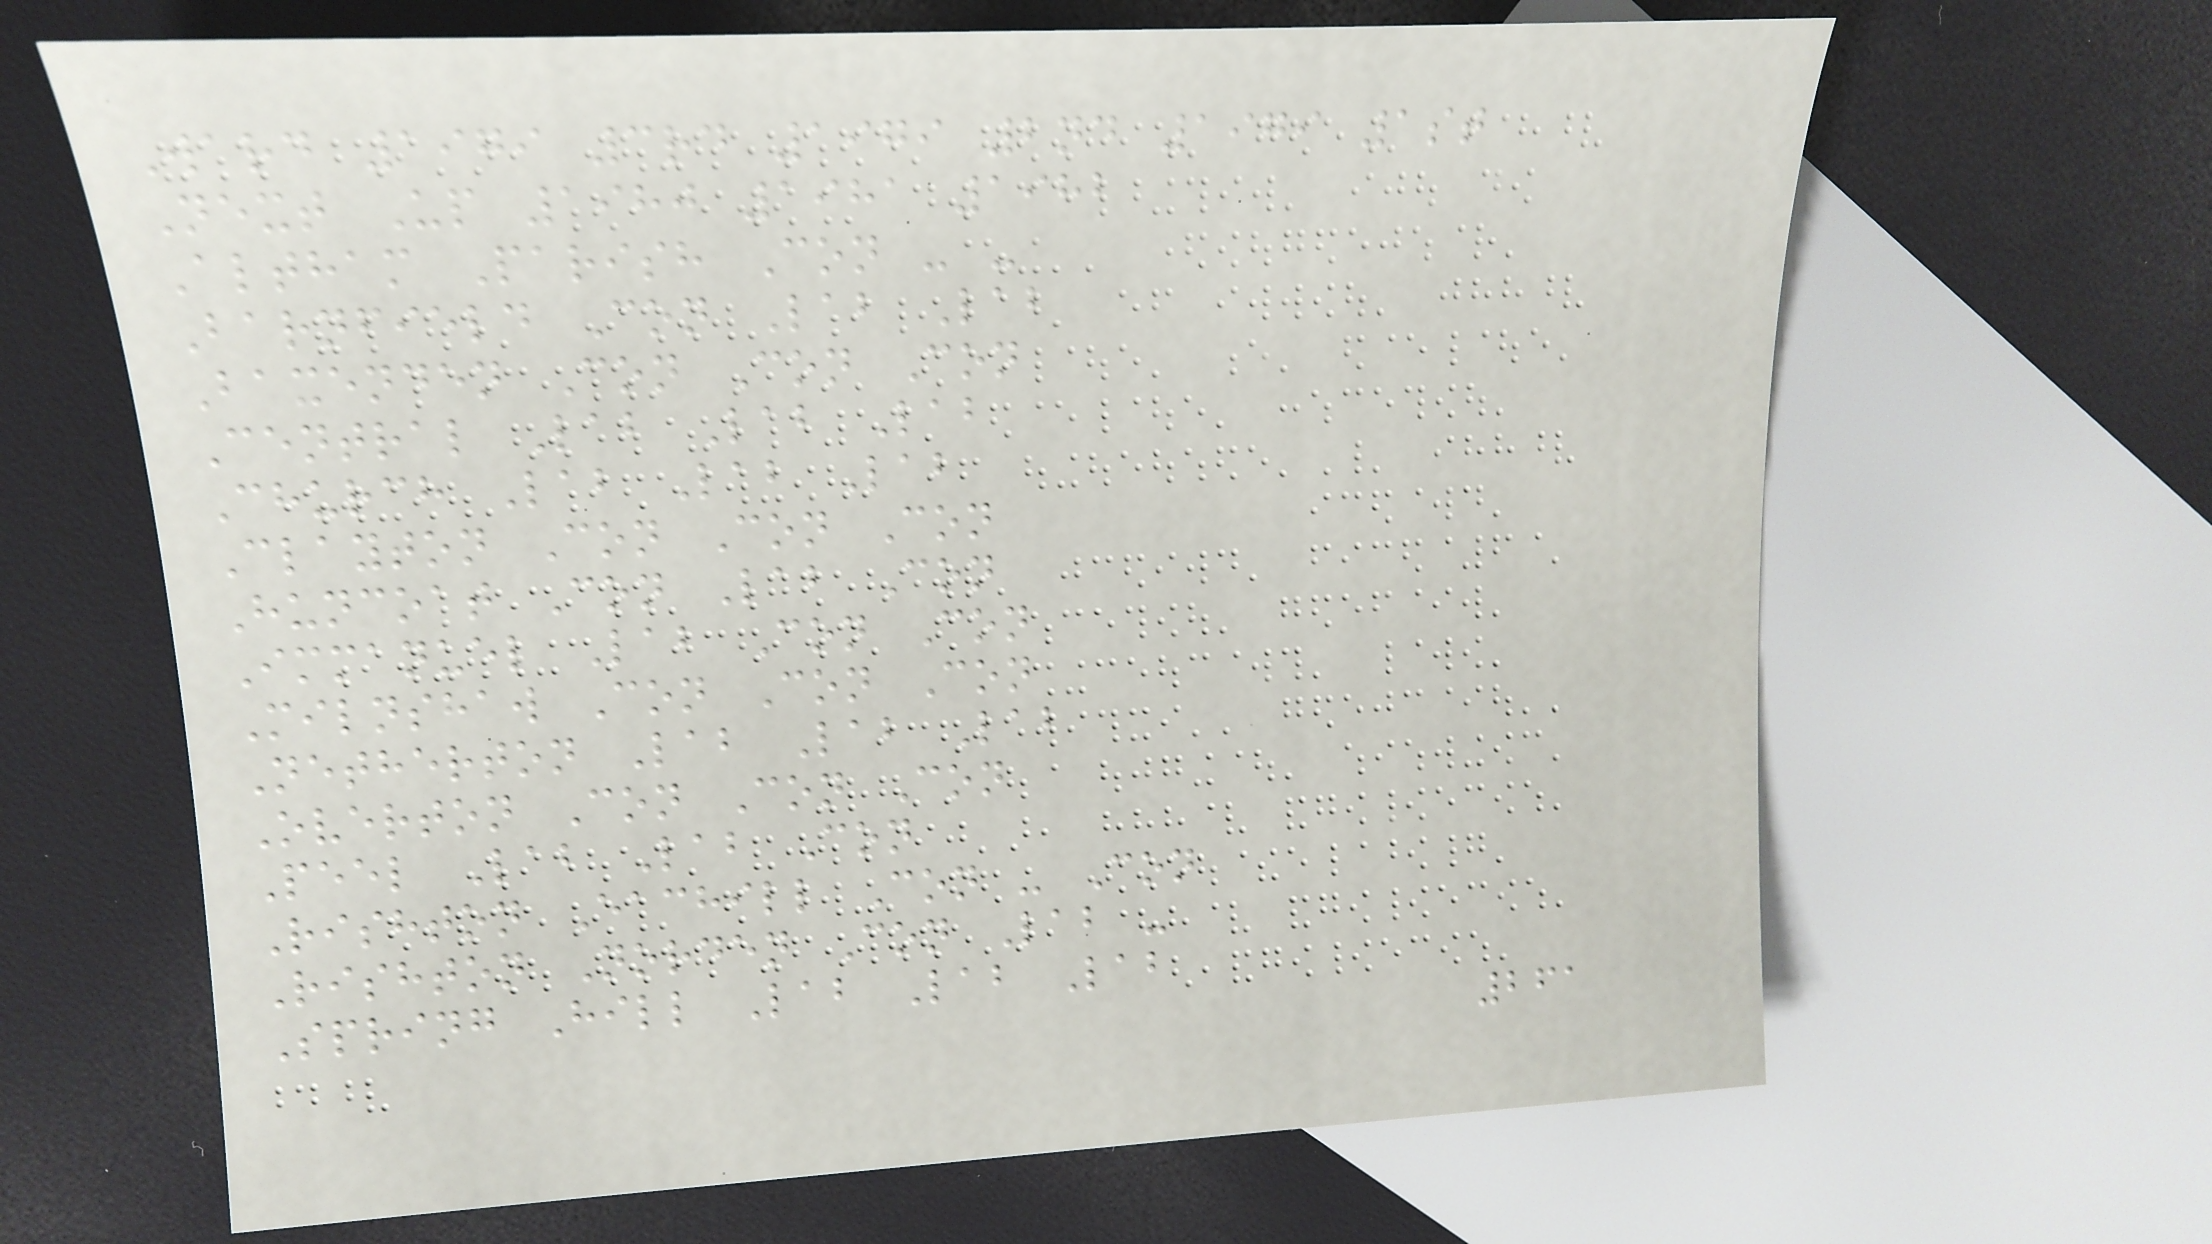Ward 1979 3rd 1979 2nd 1979 1st
Next Up 1980 1981 1982
Altham Parish Con - -
Barnfield Con Lab Lab
Baxenden Con Con Con
Central Lab Lab Lab
Church Lab Lab Lab
Clayton Con Con Con
Huncoat Con Lab Con
Immanuel Lab Con Con
Milnshaw Con Con Con
Netherton Lab Lab Lab
Overton Con Con Con
Peel Lab Lab Con
Rishton Eachill Con - Con
Rishton Norden Con Lab -
Spring Hill Lab Lab Lab
261
